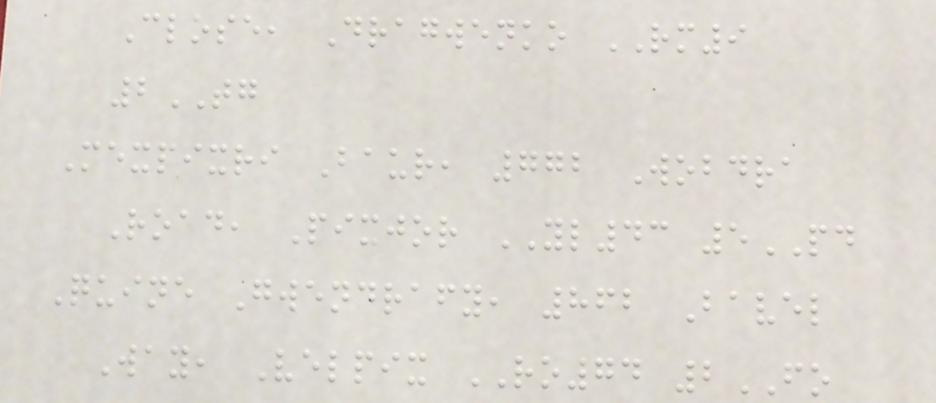Close, Dragwenko RM9
2TG
Mexpixri Baur, 772 Wobdra
Road, Pixjor YL43 5PD
Quine Gwendrafy, 862 Bavel
Way, Velpix RO74 2FO
